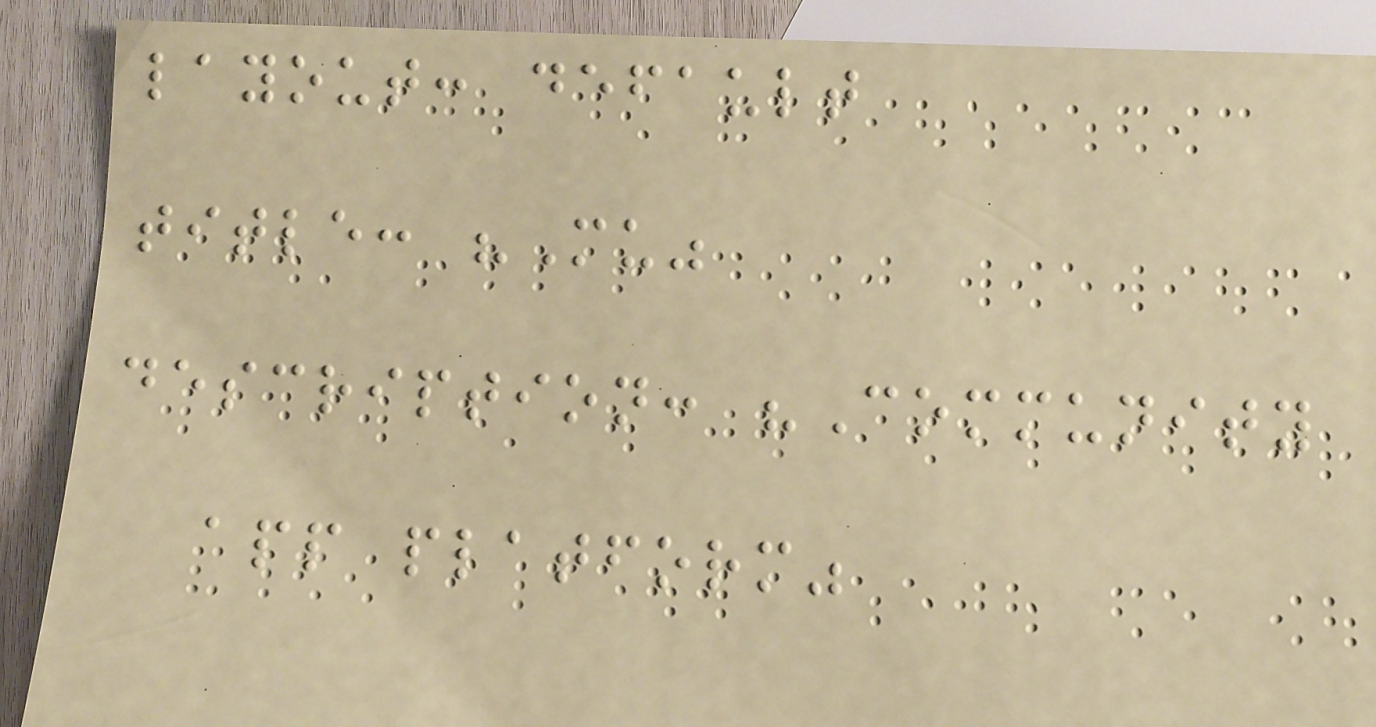layout: default
title: "Mu"
description: "Community
app platform"
